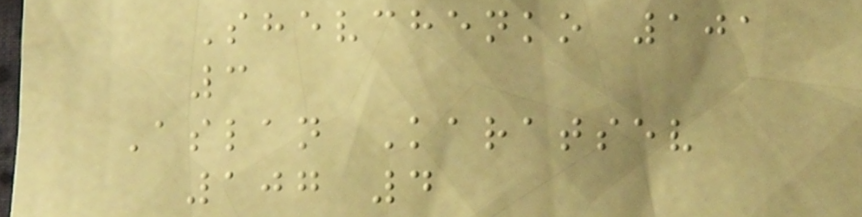Shevchenko 101
3
Aslan Karatsev
107 4
